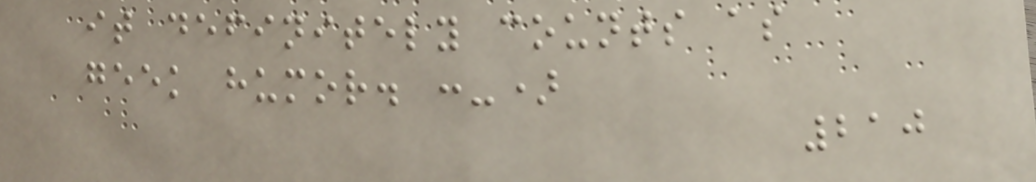it definitely counts as
geek humor. :-)
210
